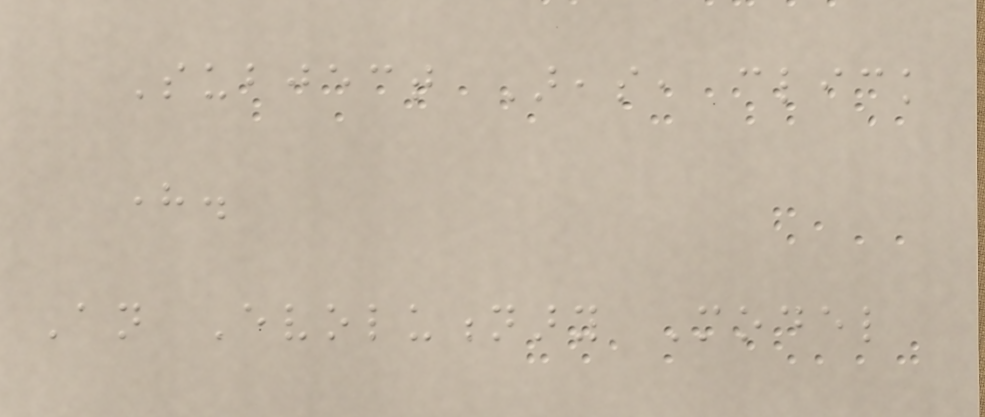Subject Areas, click
here.
An Evolutionary Model
